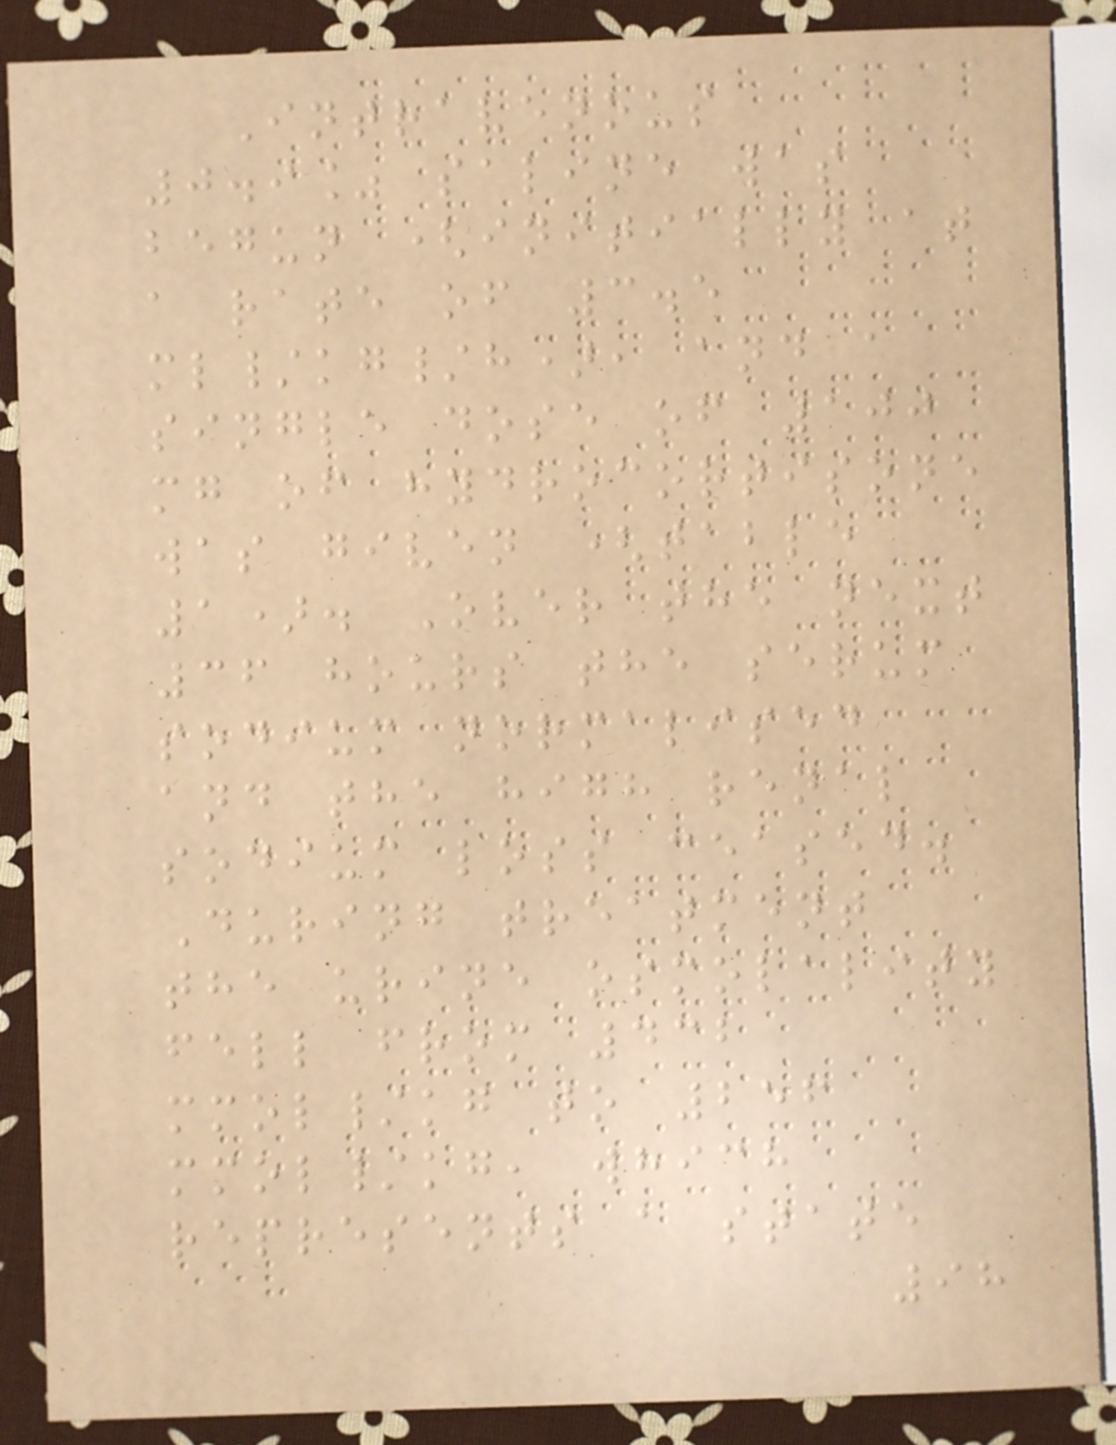Intravenous
0.9% saline was
begun (initially at
a rate of 3.5
ml/kg/h), and a
single dose of 100
mg of hydrocortisone
was given (table
1). Over the next
36 hours the serum
sodium normalised
and the high renal
sodium loss ceased.
During treatment
the urine osmolality
fell from 432
mmol/kg to 256
mmol/kg, which
represents a state
98
